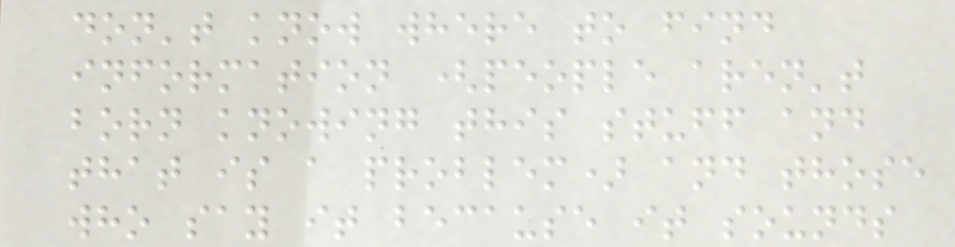don't know where to find
information (people aren't
born knowing this stuff and
that is a problem) and those
who say it because it sounds
